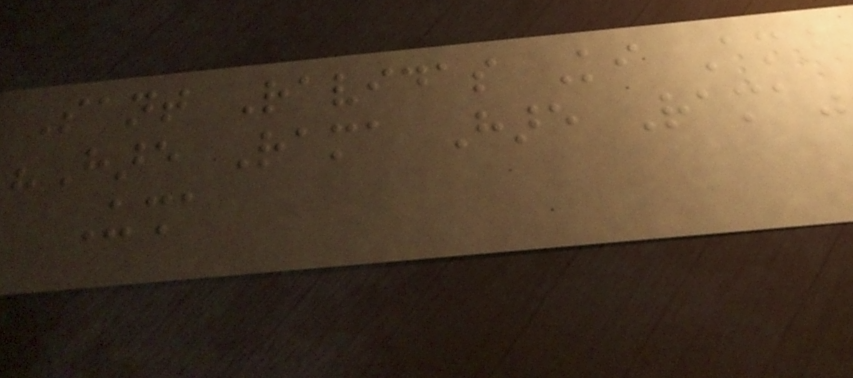Sant Ravidas Ki Amar
"Hare Rama Hare Rama"
Usha
